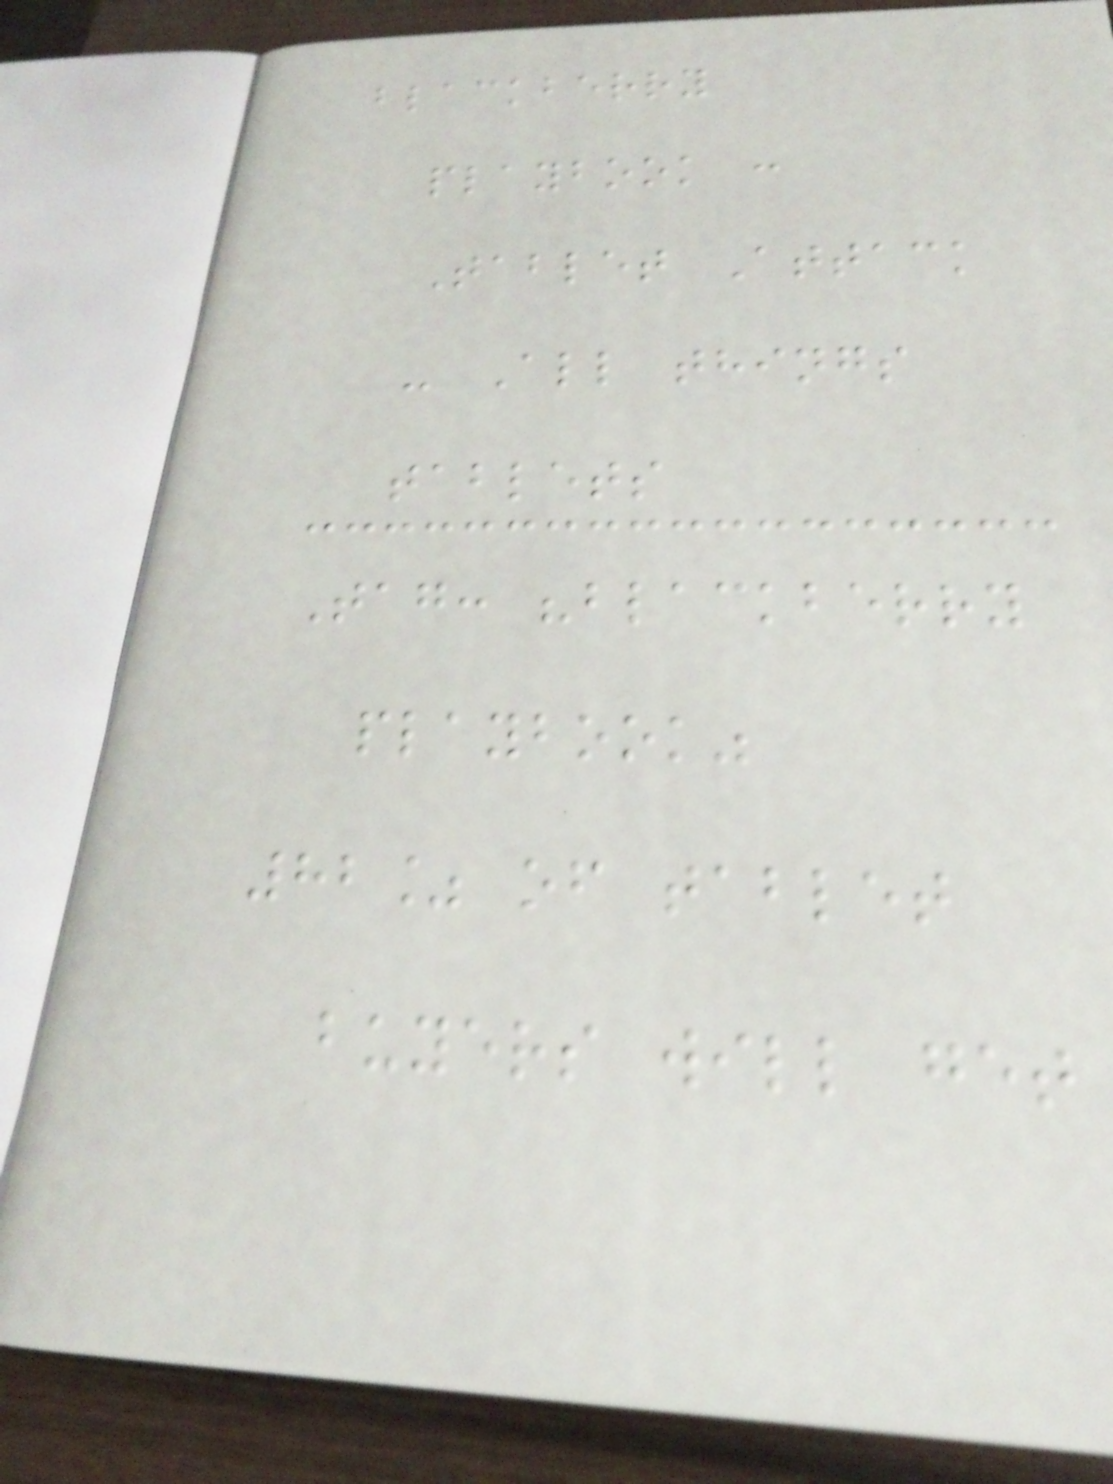blackberry
playbook :
Tablet Attack
- All things
tablets
Tag: "blackberry
playbook"
82% of tablet
buyers will get
